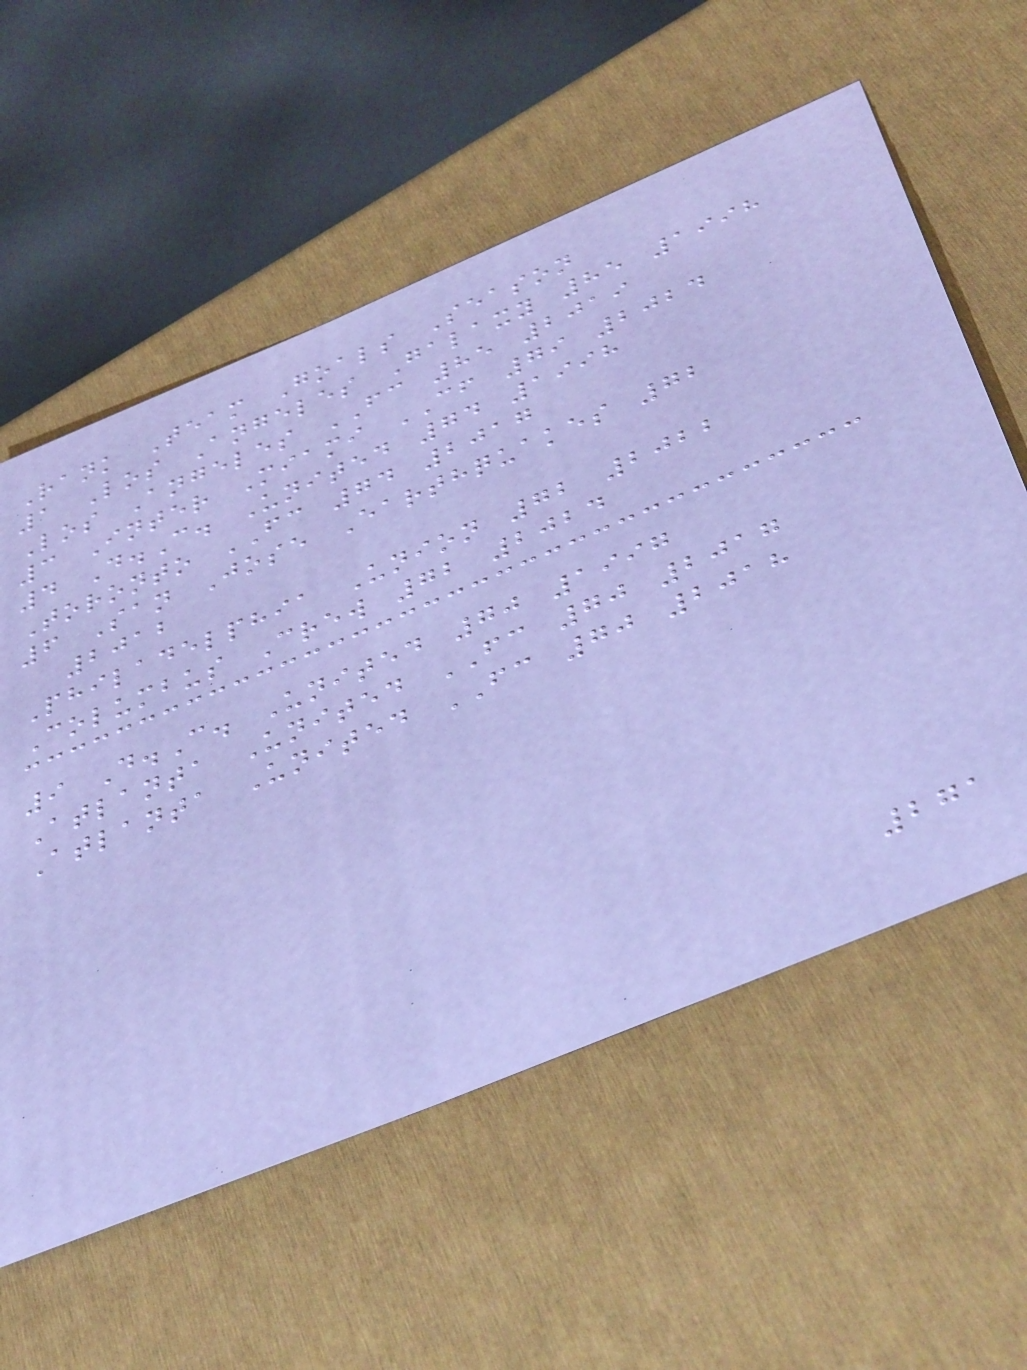Rank Team Goals Season
1 Los Angeles Galaxy 85 1998
Los Angeles FC 85 2019
3 Inter Miami CF 79 2024
4 D.C. United 74 1998
Toronto FC 74 2017
6 San Jose Earthquakes 72
2012
Philadelphia Union 72 2022
Columbus Crew 72 2024
9 D.C. United 70 1997
Atlanta United FC 70 2017
Atlanta United FC 70 2018
271
